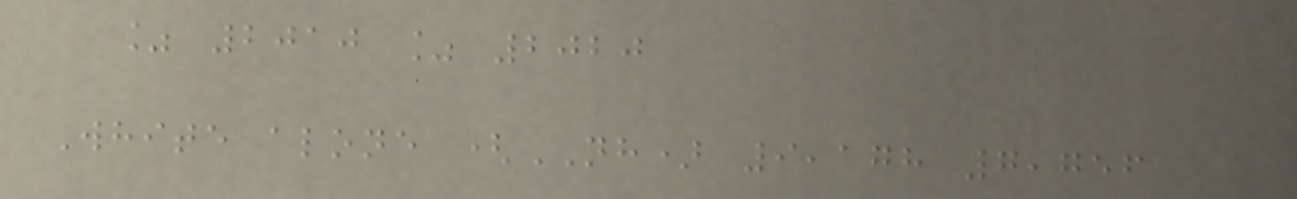% 2010 % 2020
White alone (NH) 9,178 7,756
